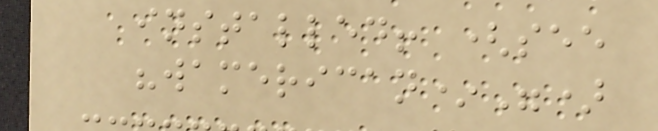installed! (see
"wamerican*")
